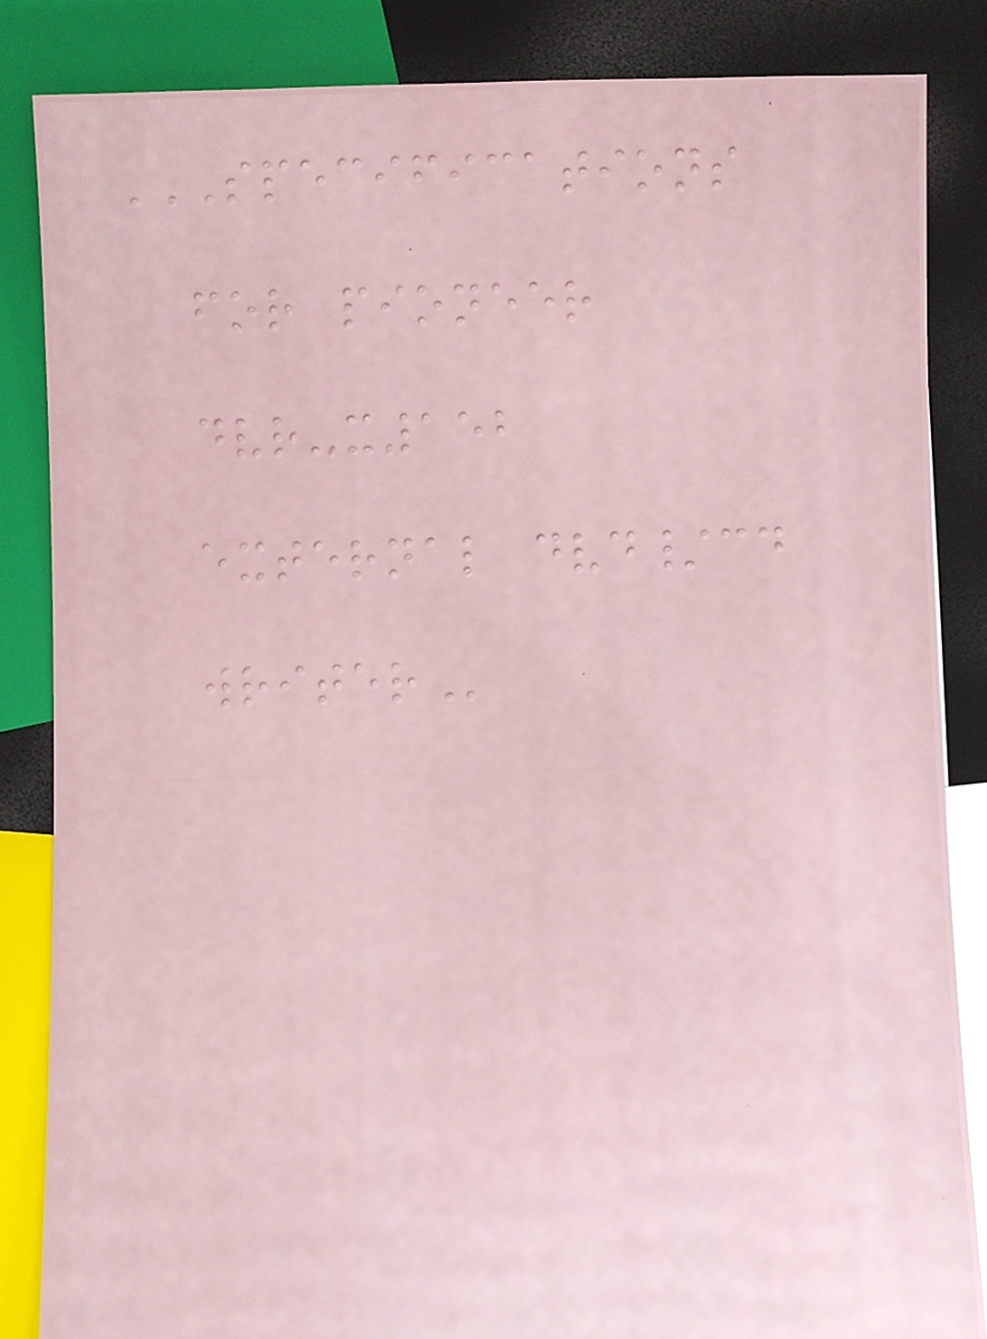SPECIFICATIONS
FOR PIONEER
DVR-X152
EXTERNAL DVD/CD
WRITER
